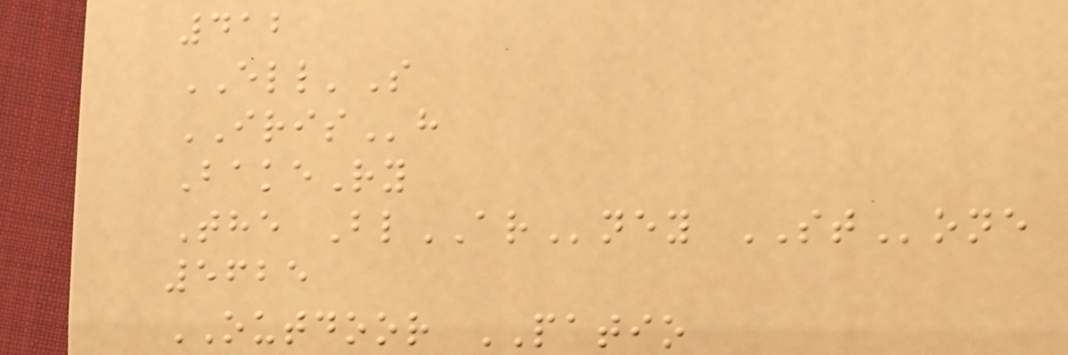412
ELL'S
IRISh
BakeRy
The BlARney STone
5625
OUTDOOR PATIO
